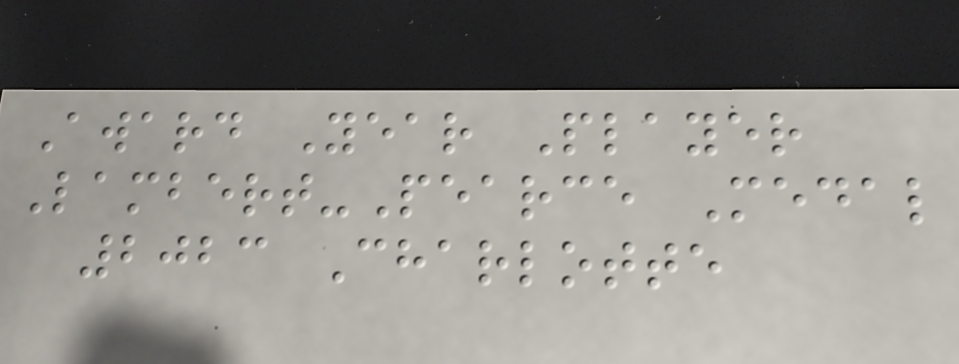Award Year Player
Lambert-Pearce Medal
2023 Charlotte
